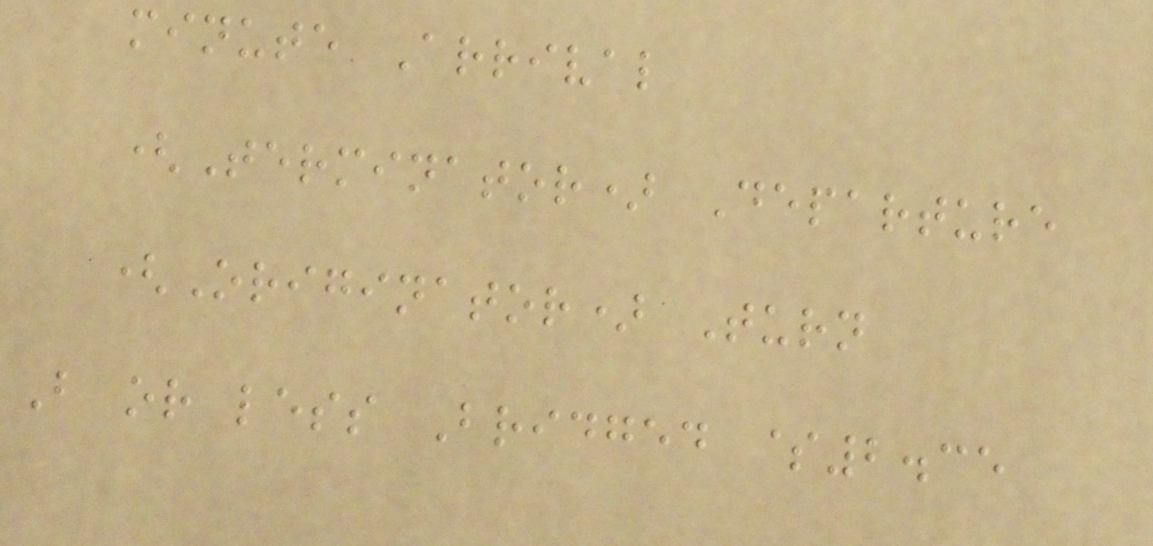minute Arrival
(Terminator) Departure
(Originator) Turn
B or less Bridged $2.35
